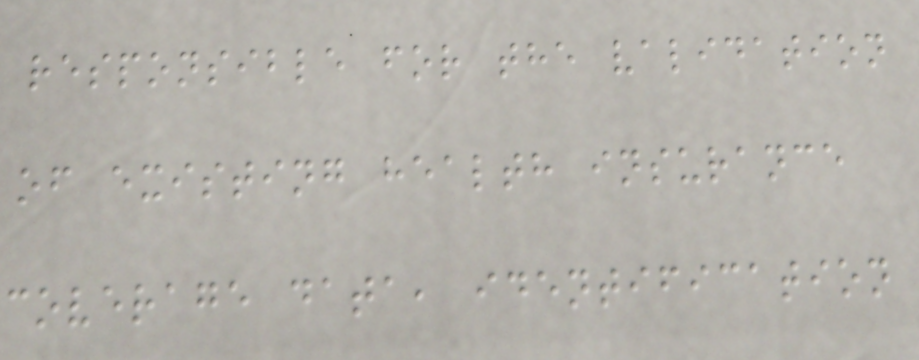responsible for the validation
of existing health insurance
coverage data, identification
